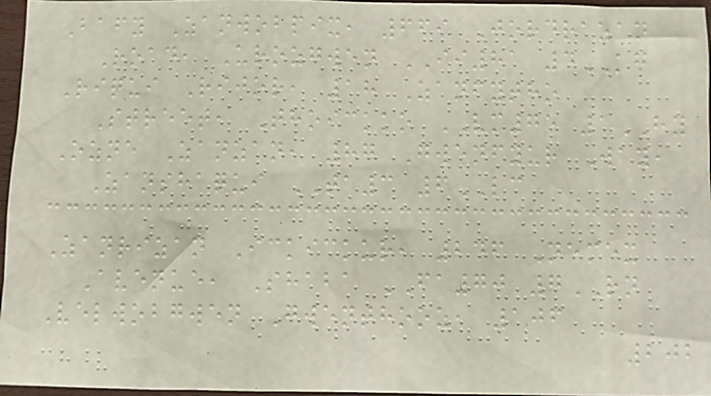Bafy Zanwobpix, 669 Jordrazan
Road, Urozgwen II81 4KG
Riqui Rijor, 18 Zanfytho
Street, Thoickko VM75 1HY
Ozne Zanzan, 87 Gwenfyur Way,
Zanshaqui TA3 6LC
Zanrizan Ickickur, 246 Nemex
Avenue, Shaba FA70 7RN
Velwobgwen Gwenthooz, 106
202
